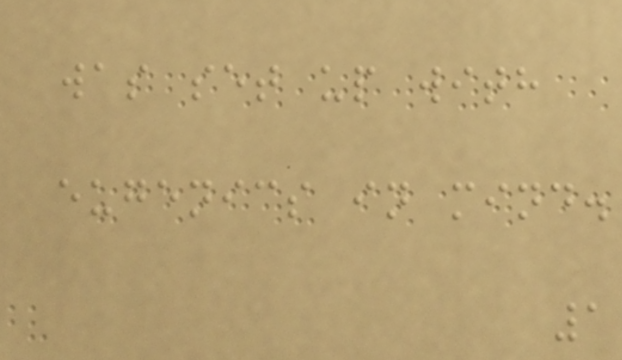was set up with
eugenics in mind.
1
